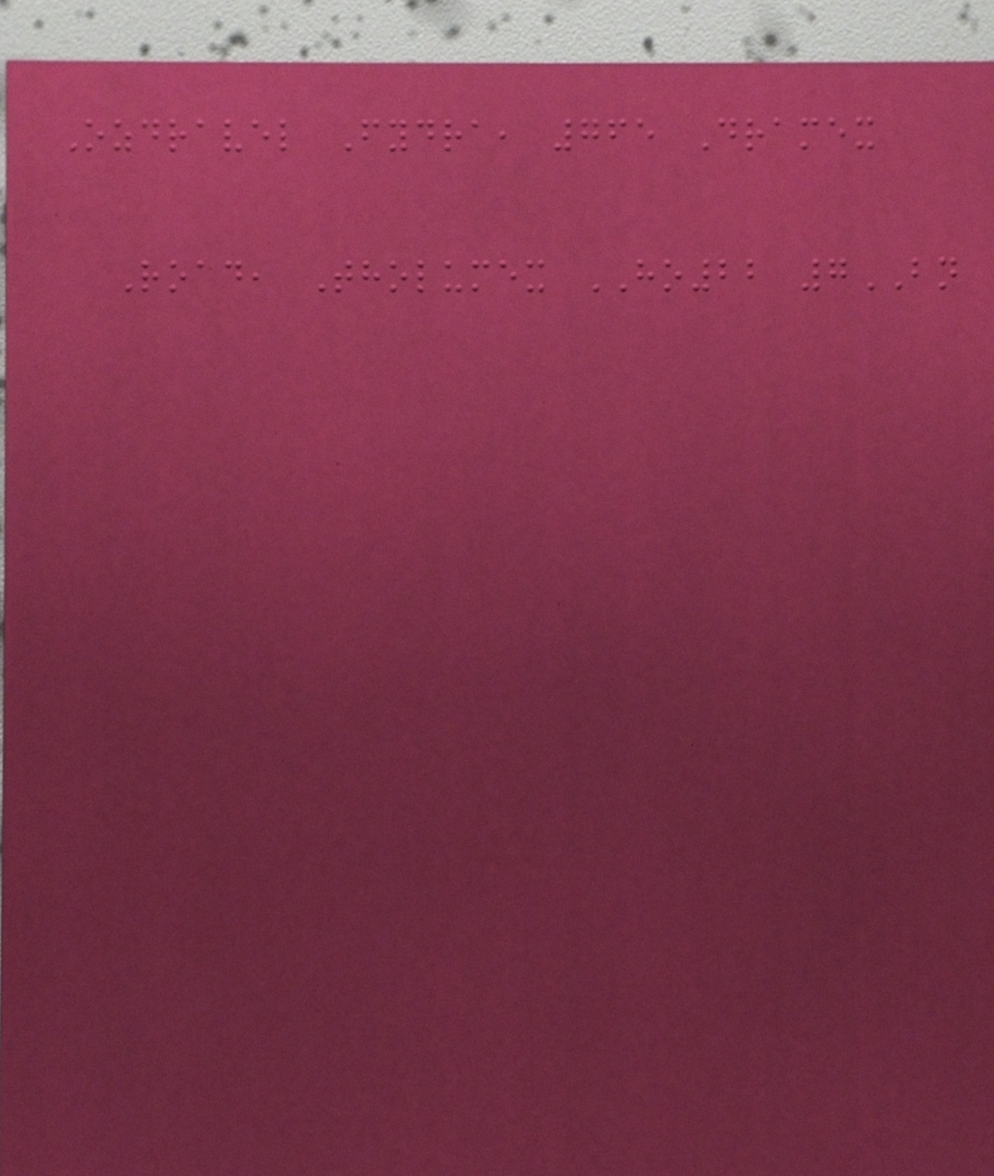Ozdravel Fydra, 765 Dramex
Road, Tholumex HO22 7BN
